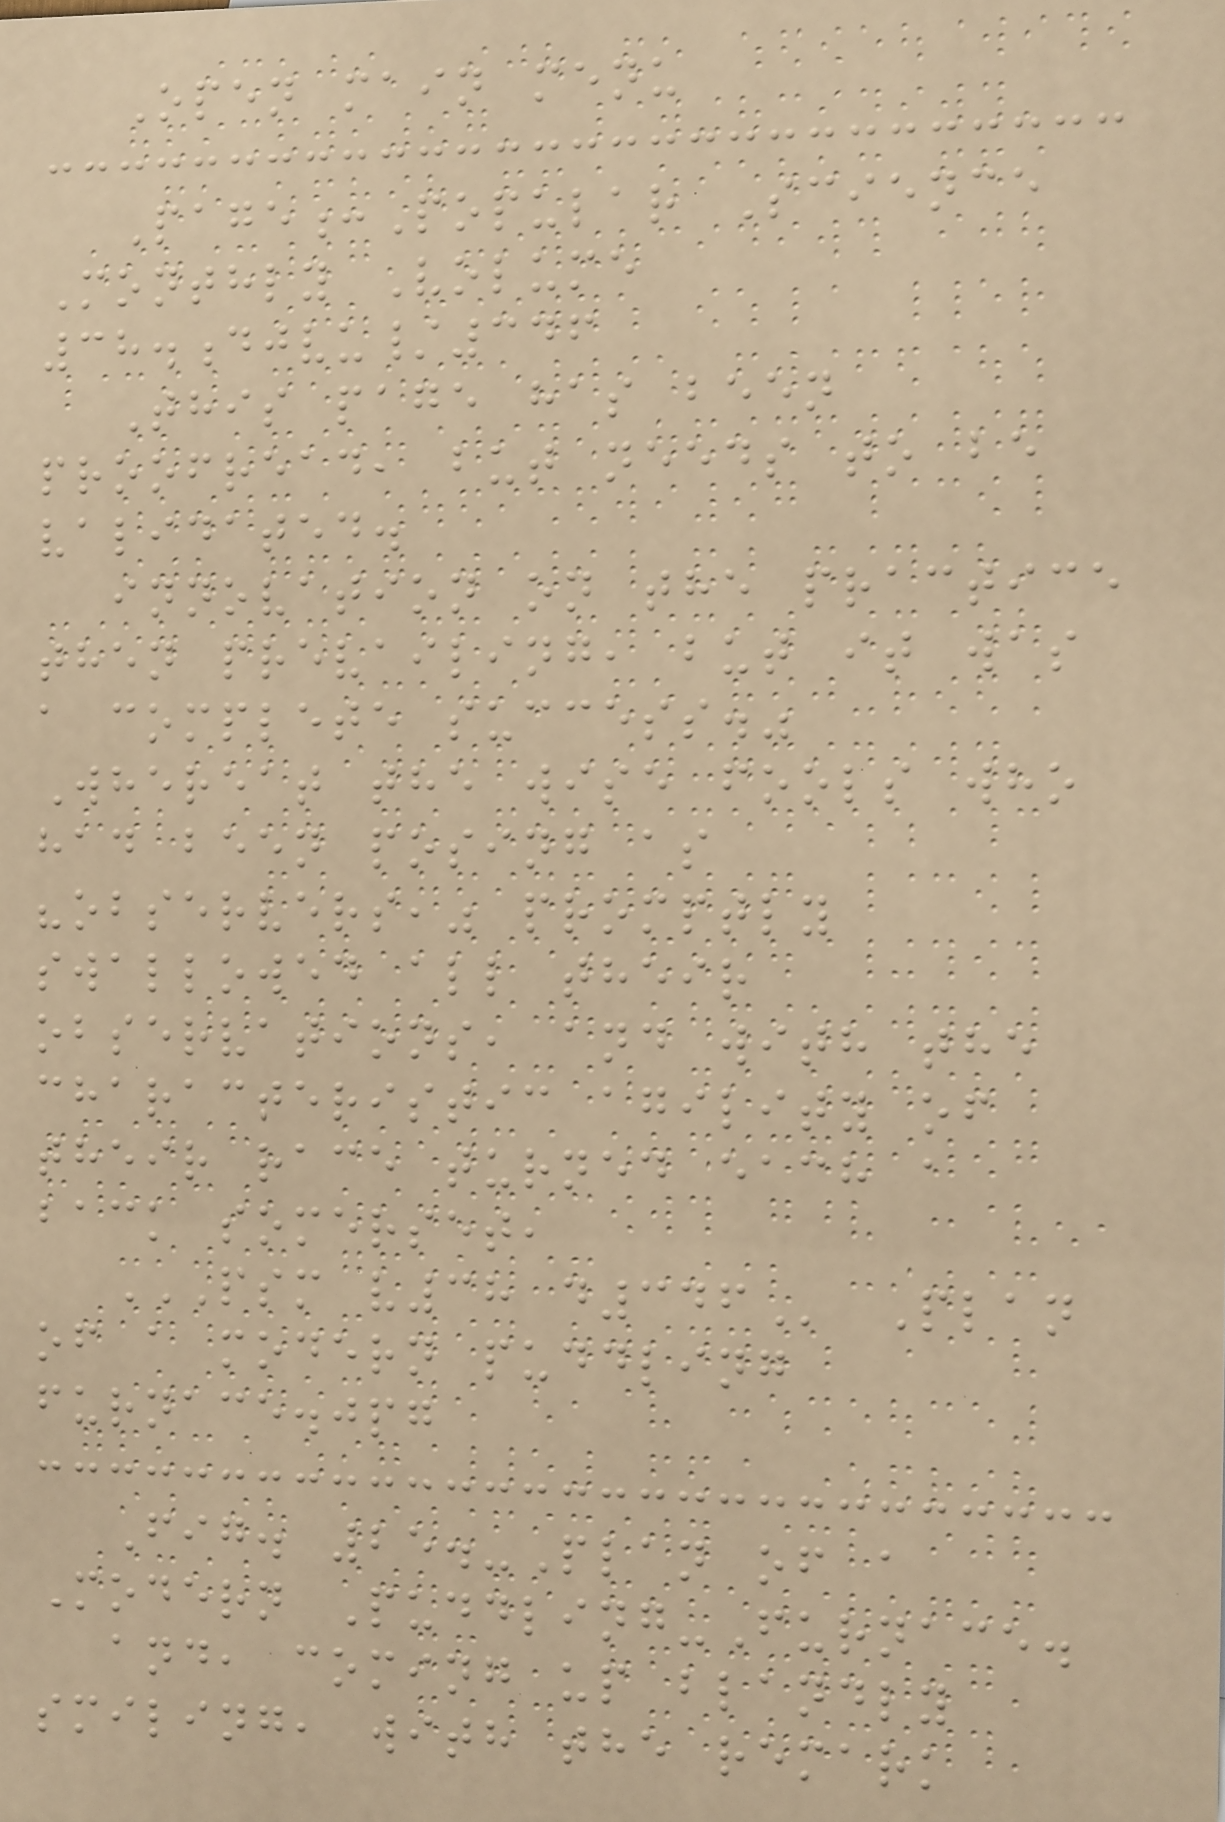Open main menu
Page:Popular Science
Monthly Volume
38.djvu/346
This page has been
proofread, but needs to be
validated.
innovation on the practice
then prevailing, but it was
a complete success."
Whereat the wise fools who
had been posing as
"observers," promptly
swallowed all their
observations, and with the
characteristic agility of
their race turned each a
back somerset,
PSM V38 D346 Plan
of a modern puddling
furnace.jpg
Fig. 25.-Plan of a
Modern Puddling-Furnace.
and, coming up blandly
smiling, with the remark
